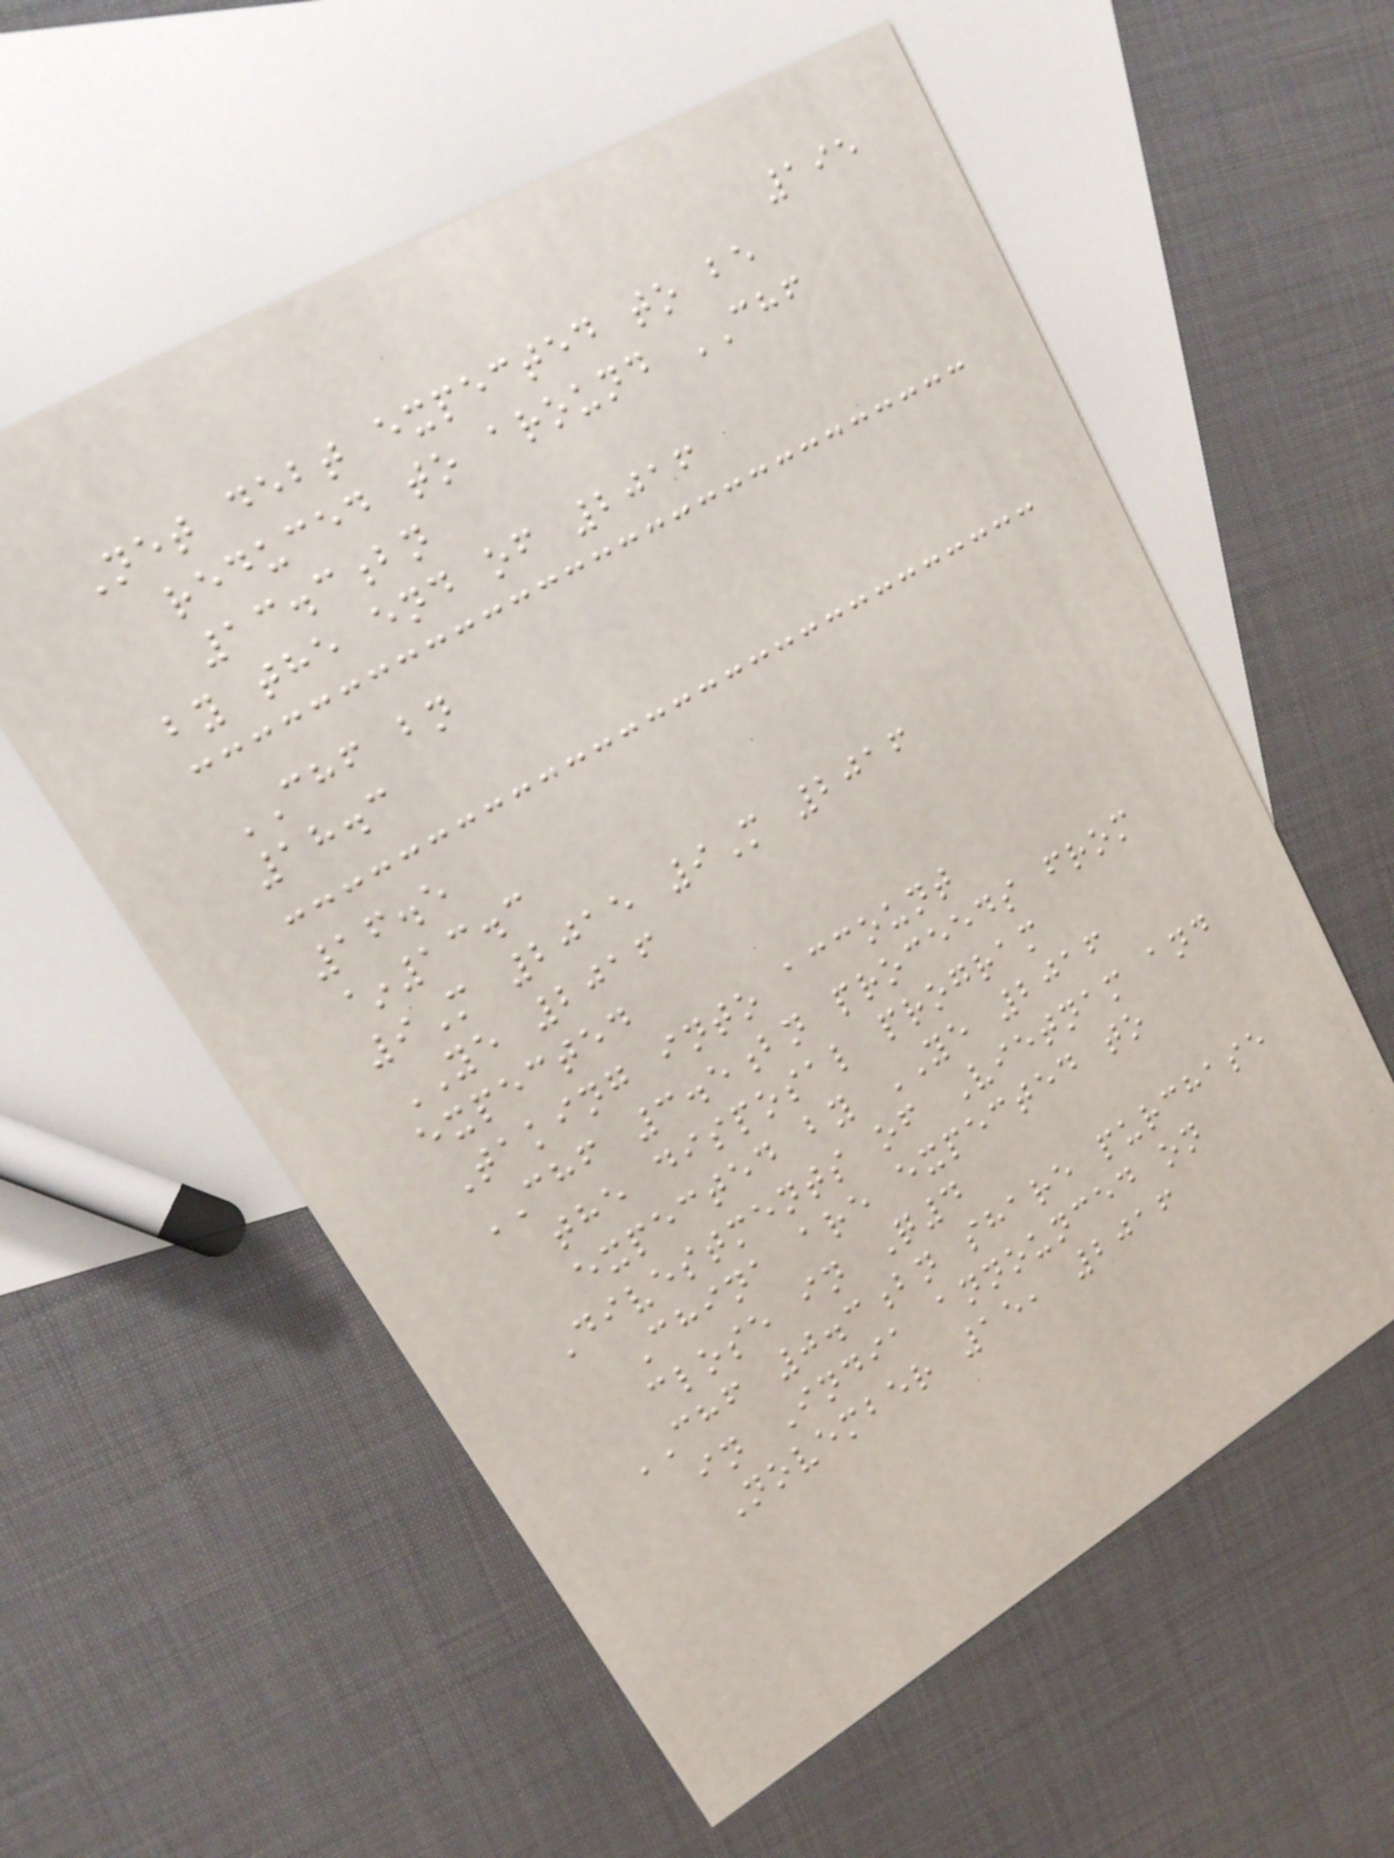195
Net debt expected to be
reduced to around CHF
13.3bn
by the end of 2016
CHF bn
18.3
16.5
~13.3
9M 2015 9M 2016
YE 2016
expected
Taking into account
CHF 3.5bn proceeds from
the disposal program
expected by YE 2016
Divestments of Vietnam and
China are expected to
close in Q4
CHF 0.3bn share purchase
in India announced on
November 15, 2016
